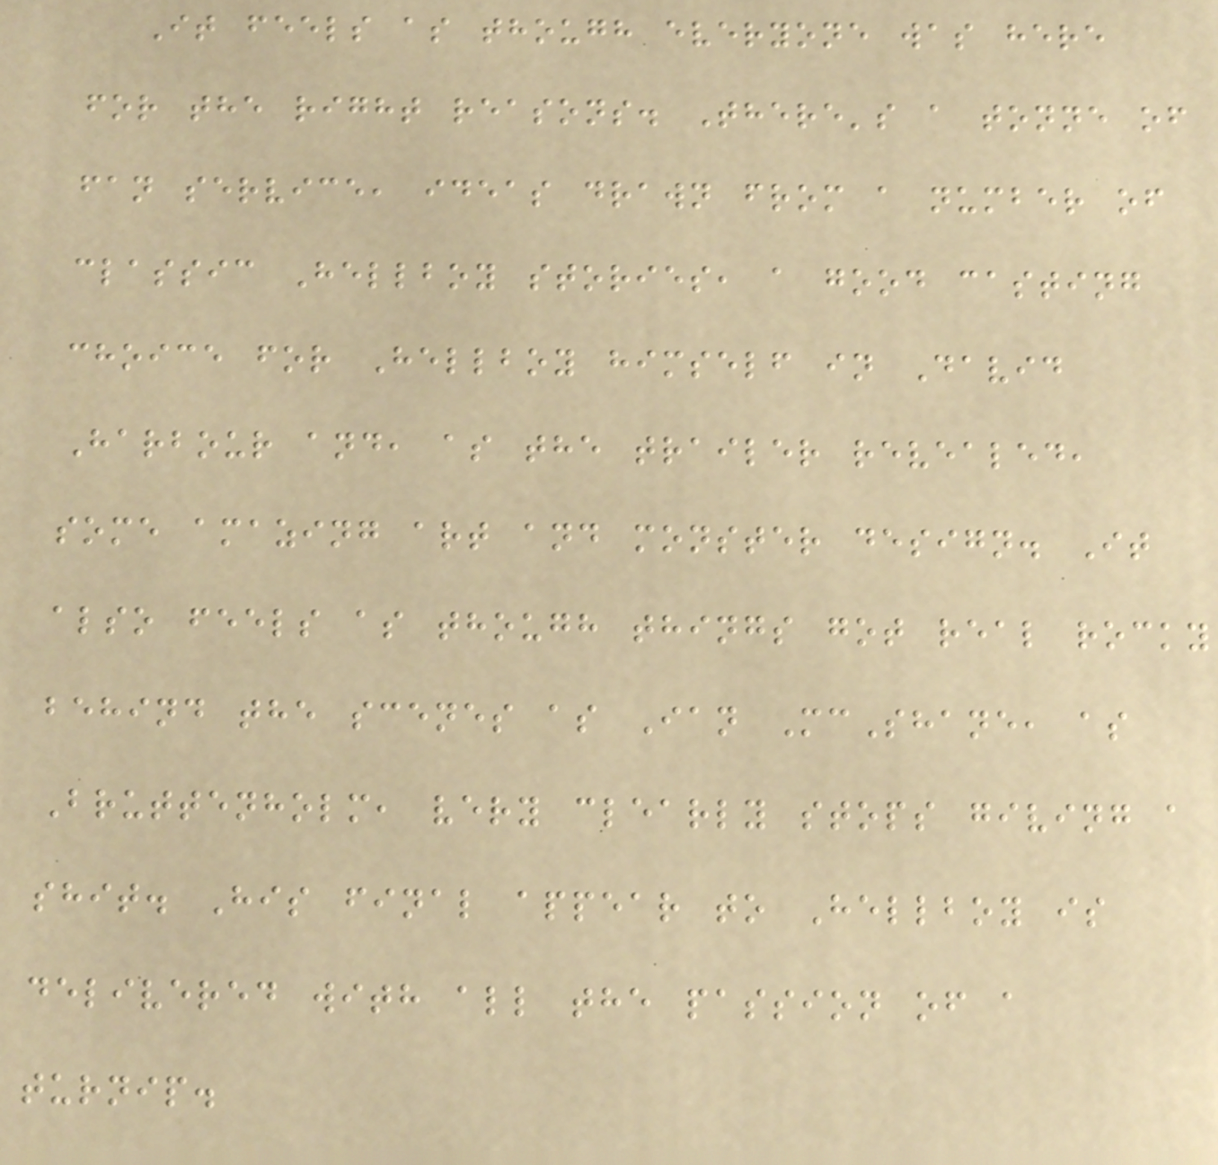It feels as though everyone was here
for the right reasons. There's a tonne of
fan service, ideas drawn from a number of
classic Hellboy stories, a good casting
choice for Hellboy himself in David
Harbour and, as the trailer revealed,
some amazing art and monster design. It
also feels as though things got real rocky
behind the scenes as Ian McShane, as
Bruttenholm, very clearly stops giving a
shit. His final appear to Hellboy is
delivered with all the passion of a
turnip.
